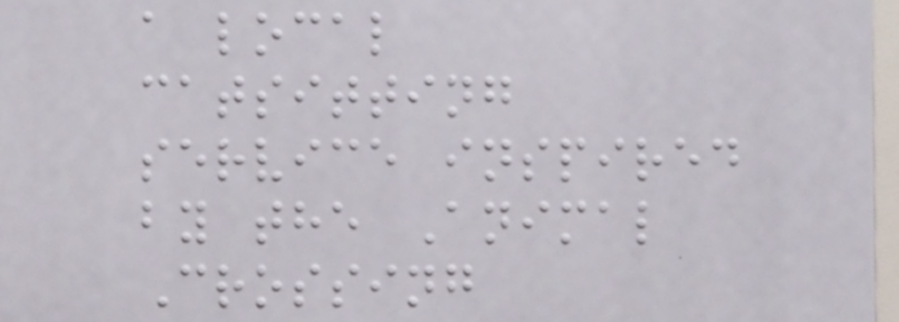a local
catsitting
service inspired
by the Animal
Crossing
